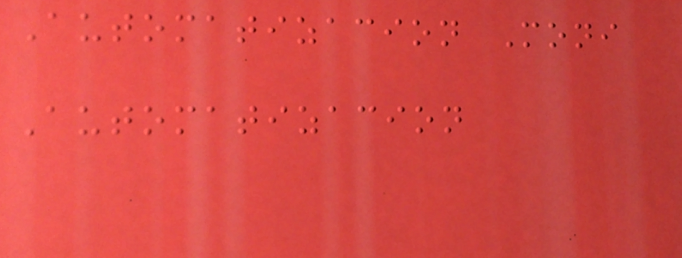Automatizacion Moni
Automatizacion
